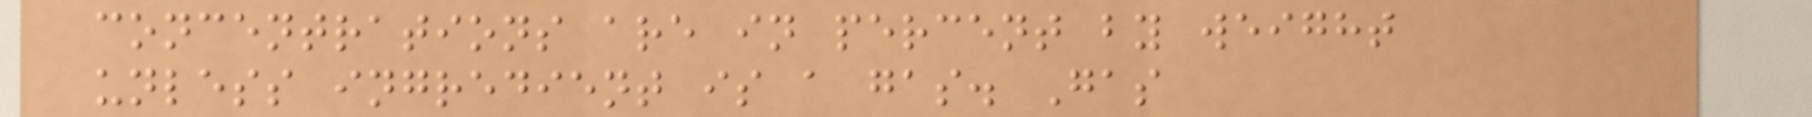concentrations are in percent by weight
unless ingredient is a gas. Gas
